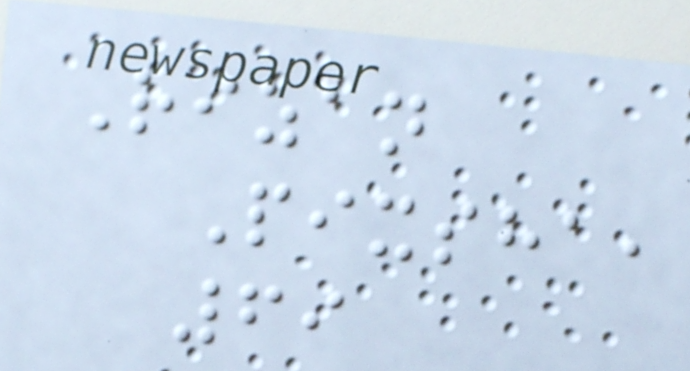Rizan
Pixsha,
69
